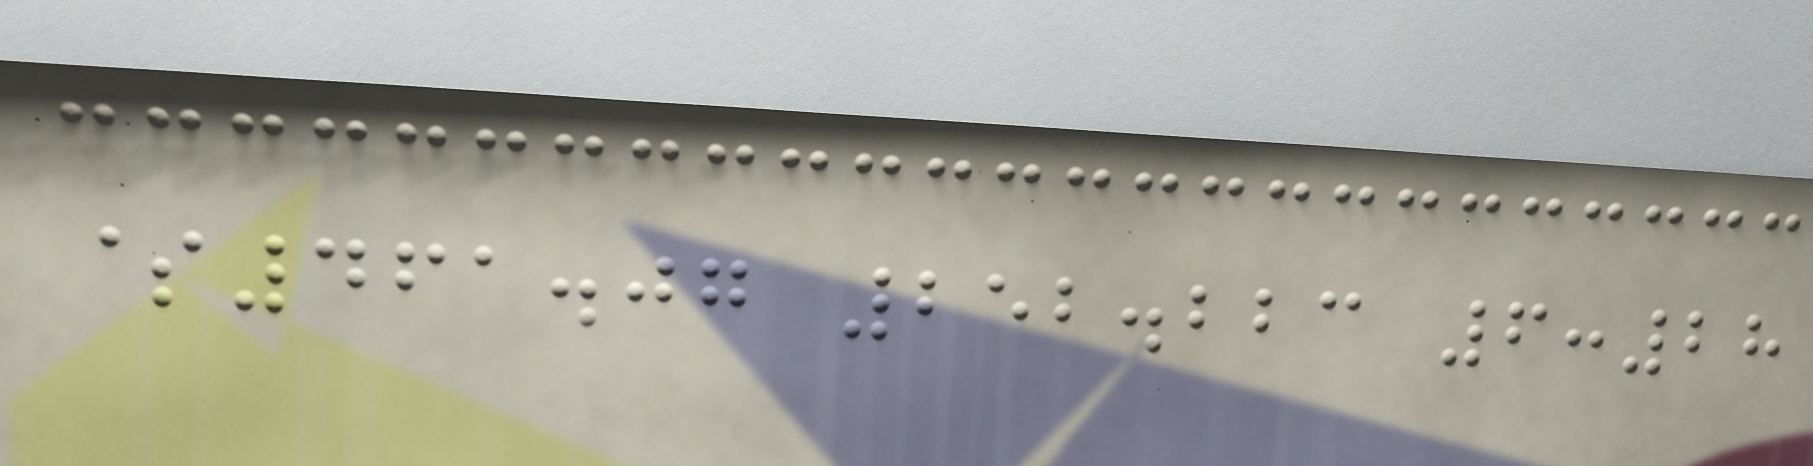$461.07 252.223 6:28
